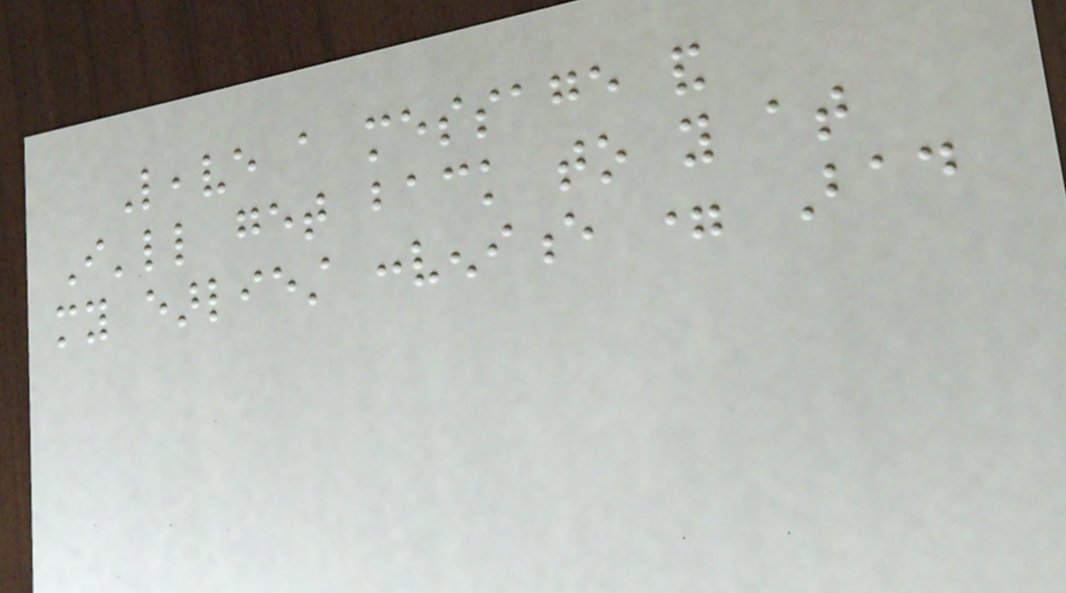Leave a message and
I'll get back to you at
my earliest convenience = Bad
